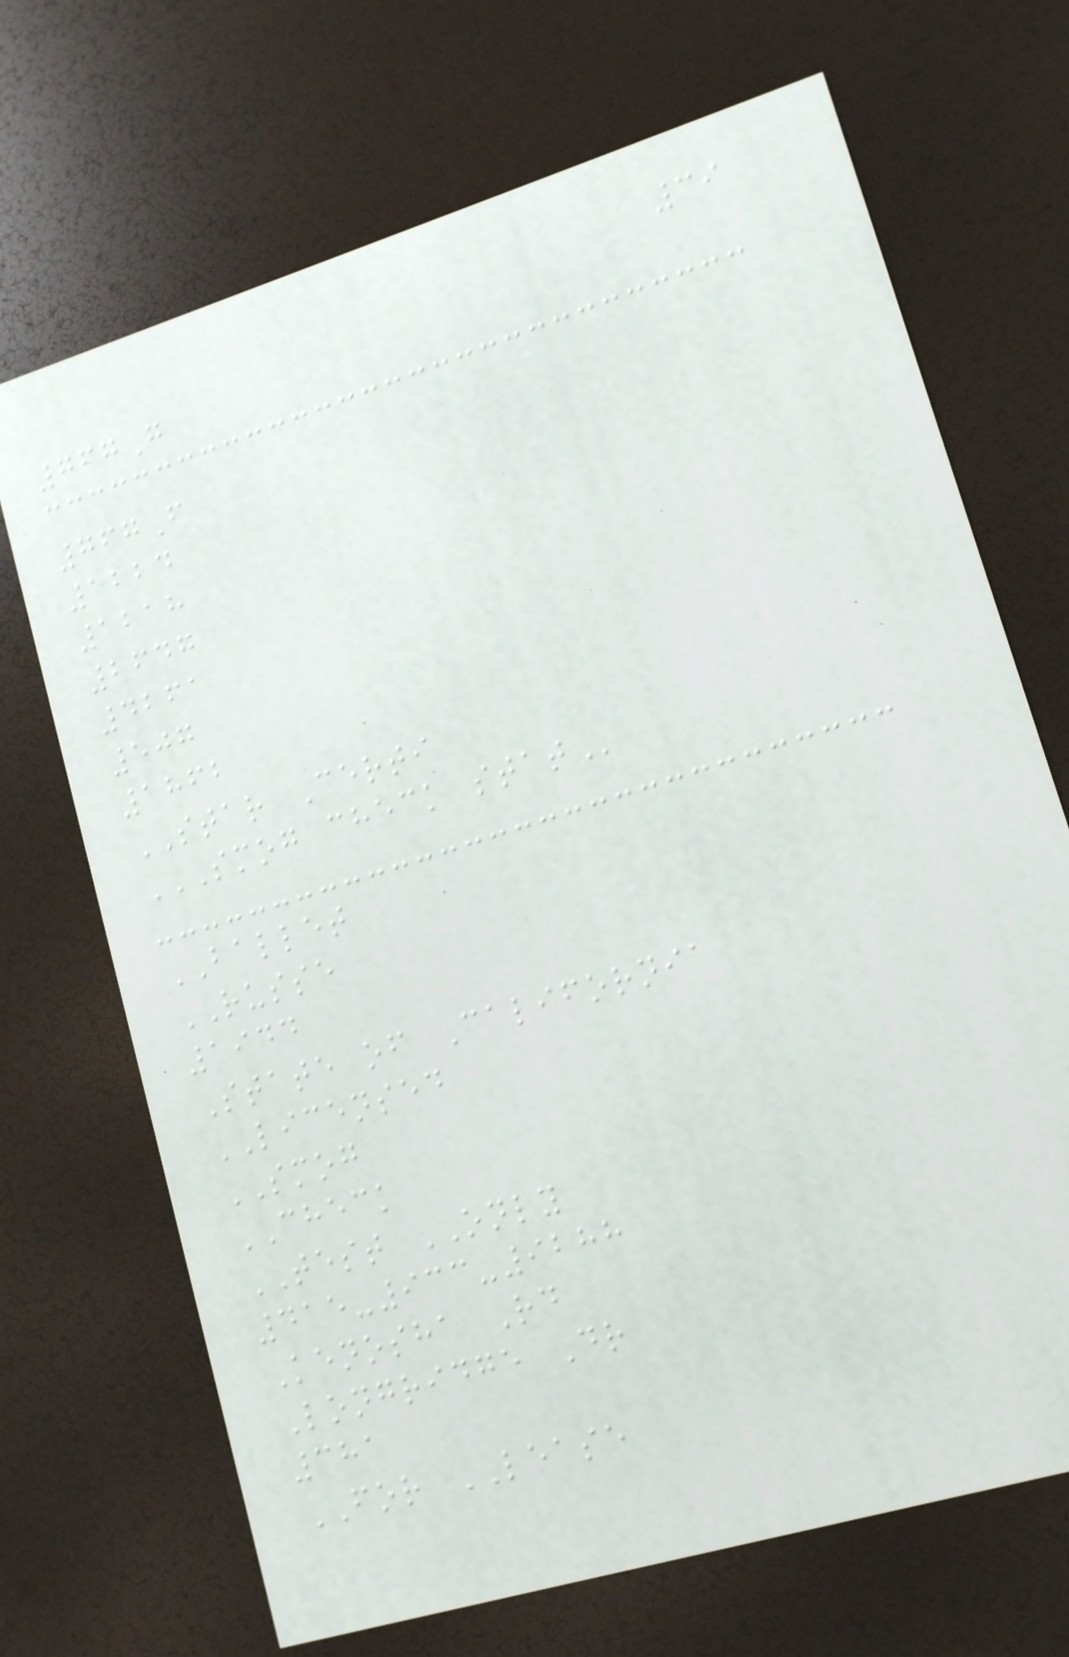39
767G
767F
1224
1218
2647
4261
507
1862
STAR Certi
SMOG CHECK STAT
BALLET
RUSSE
1944
State of California
LICENSED
SMOG
CHECK
TEST ONLY
415-933-9288
Kenosha Rd
Longridge Dr
381
FOR LEASE
